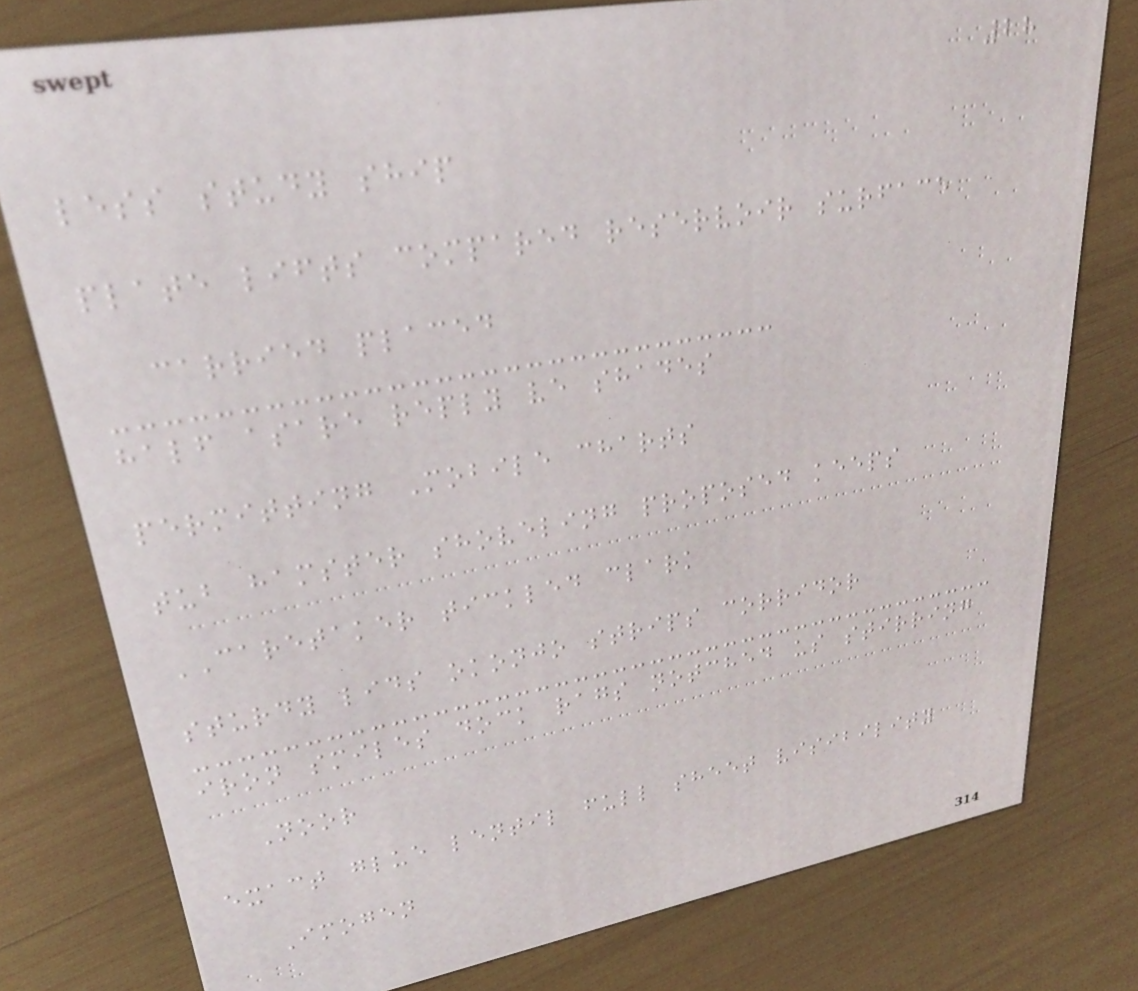28
less study ship
plate lifts compared reservoir surface
carried placed
half asare reply ve shades
permitting Mobile charts
tub hamster shoveling proposed keeps
CARETAKER tickled clark
sturdy lids okonjo strips corridor
iron smiles dock rags notched us stirring
Noor
exact glue lentil full sheet visibility
Imogen
